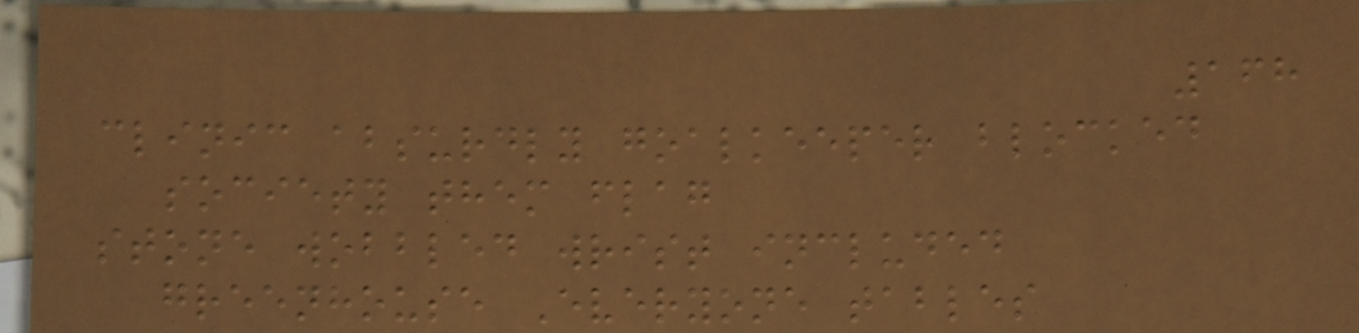168
clinic absurdly goalkeeper blocked
society them flag
stone wobbled wrist included
greenhouse Everyone tables
